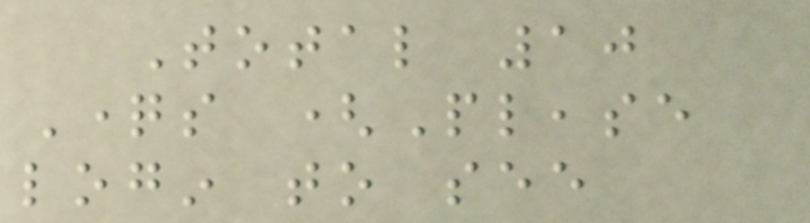Total 10
Questions (Please
login to see
